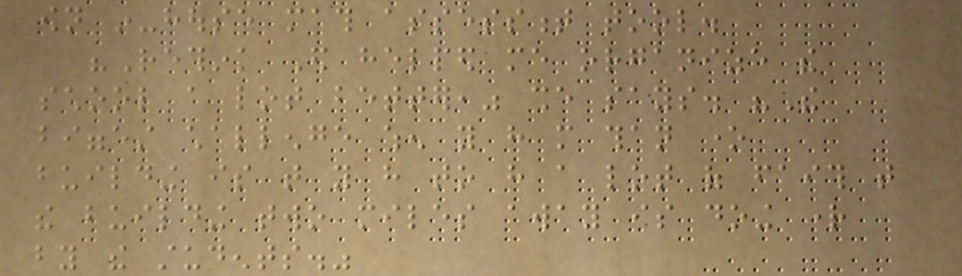own in-house math assessment tool.
"Rethink Ed helped me organize the
school a lot better," she says. "The
biggest challenge when you have more than one
building is that you have to have a lot of faith that
the building two miles away is doing right
by the students."
